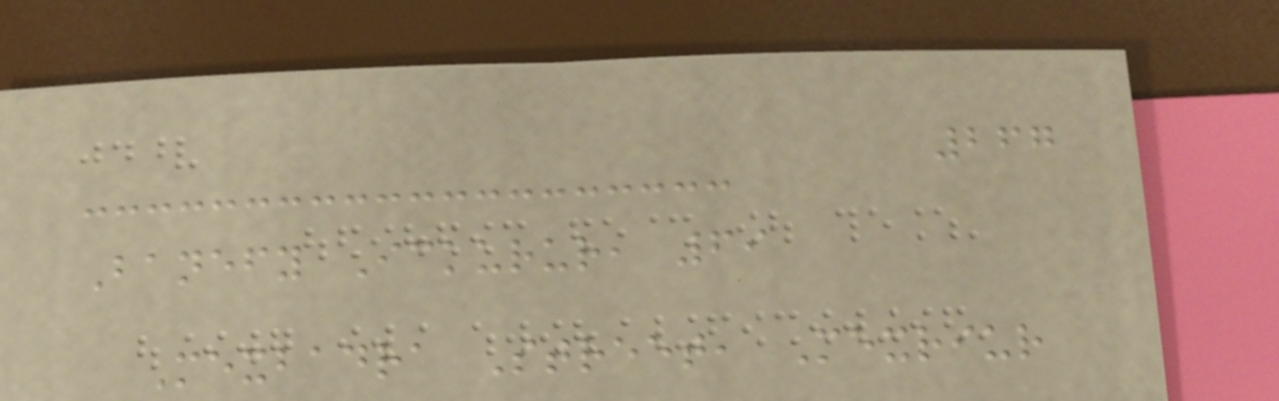267
Banefy Ickurur, 69
Mexbadra Street, Mexriur
